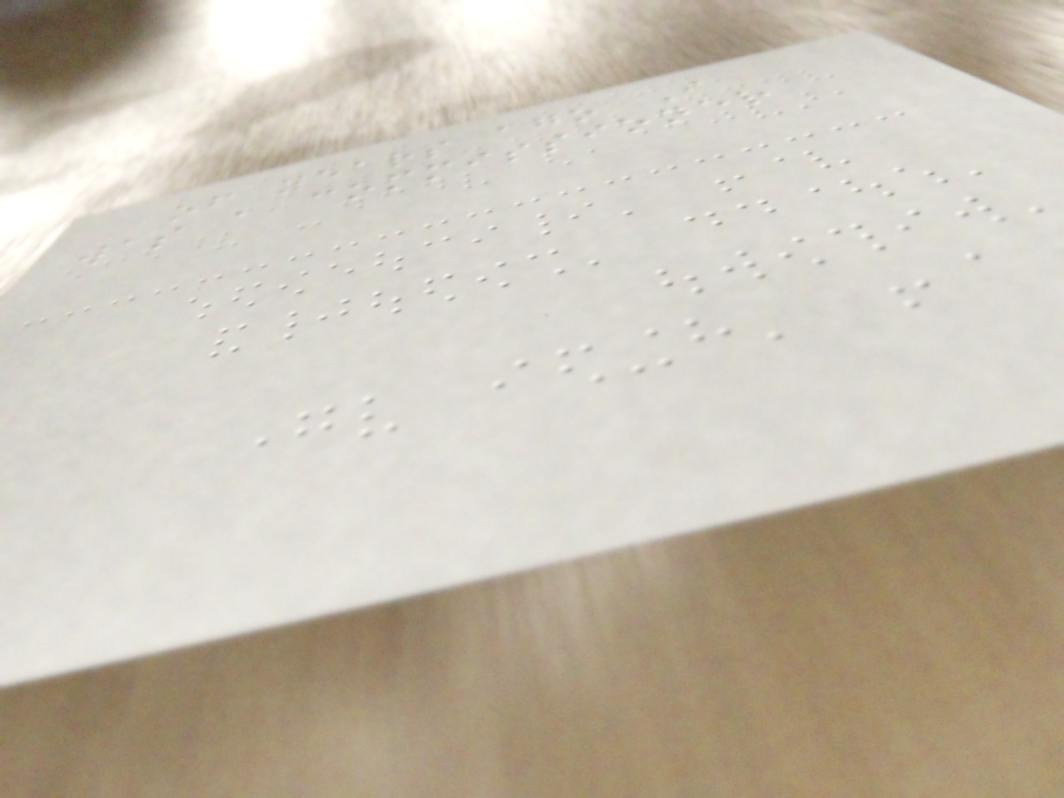of years ago I
was a commissioner
